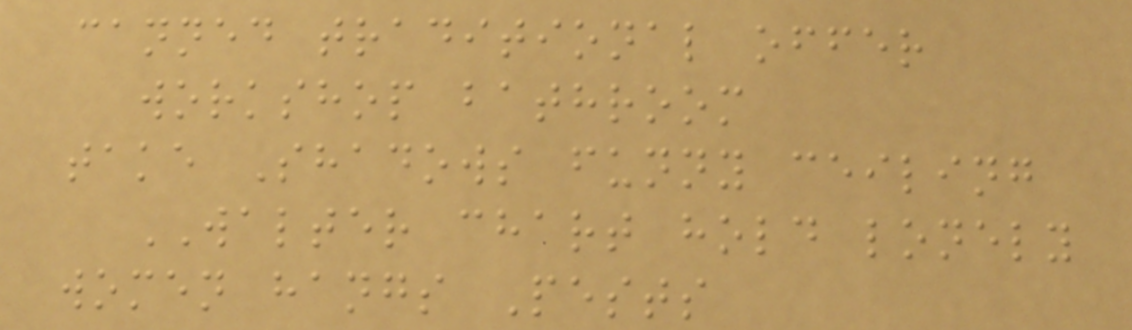canned traditional offer
workshop bathroom
take Shadows funny ceiling
WALTER chart hold lonely
women hangs Pests
